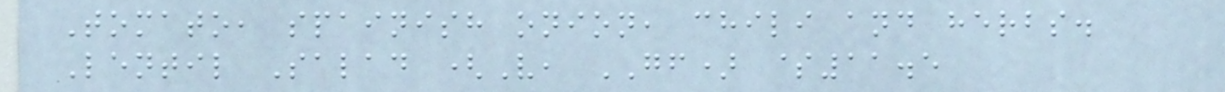Tomato, spainish onion, chili and herbs.
Lentil Salad (V, GF) $11.5
